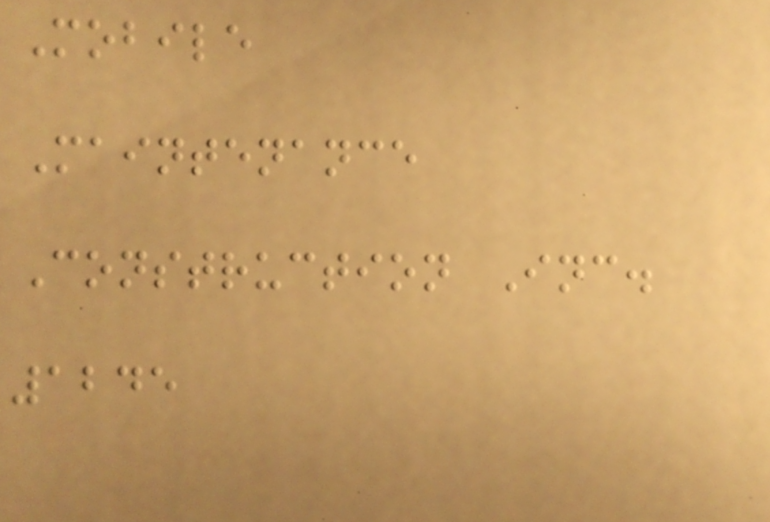Mobile
Maintenance
Construction Inc.
1245
